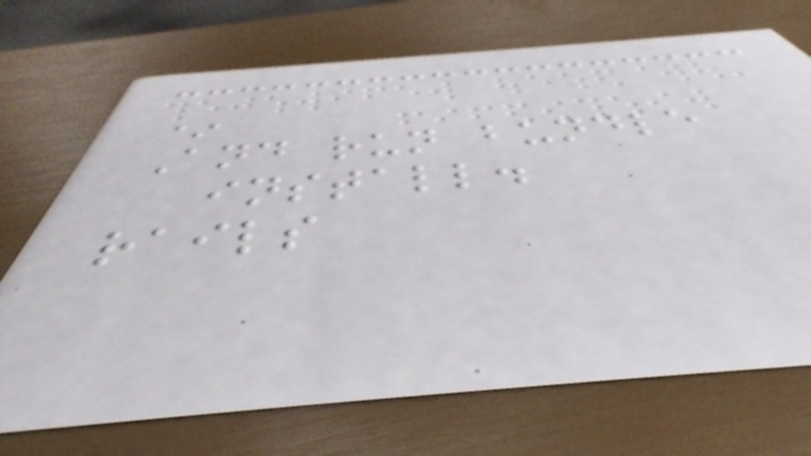*
And run bundle
install.
rails
